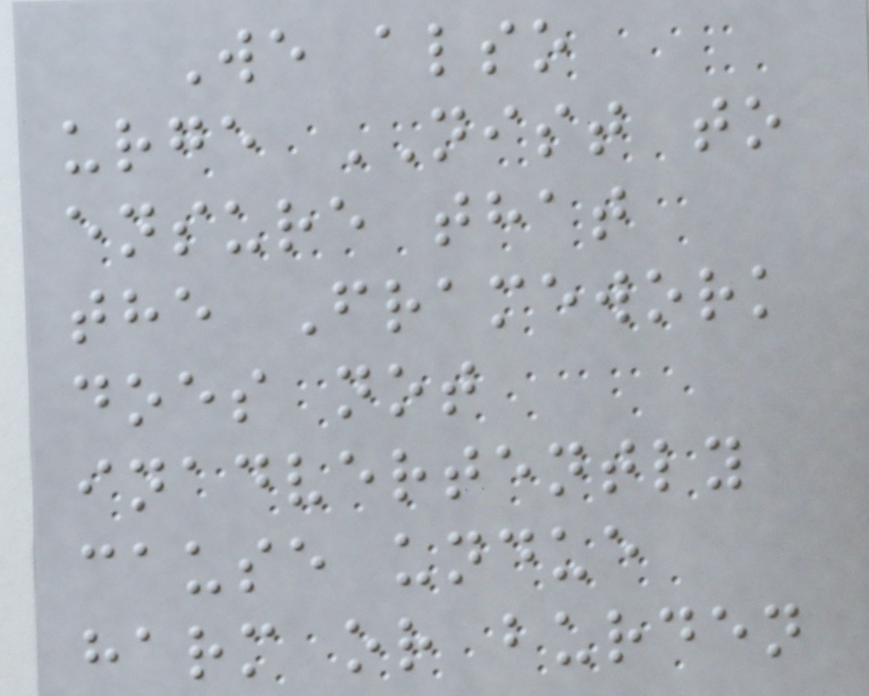We also
urge NIST to
ensure that
the Framework
does not
inadvertently
cause undue
harm or burden
